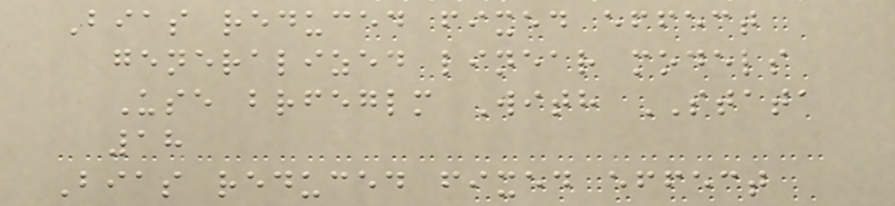Bias reduced fixed effect
generalized linear models
Use brfeglm With STATA
18
Bias reduced fixed effect
